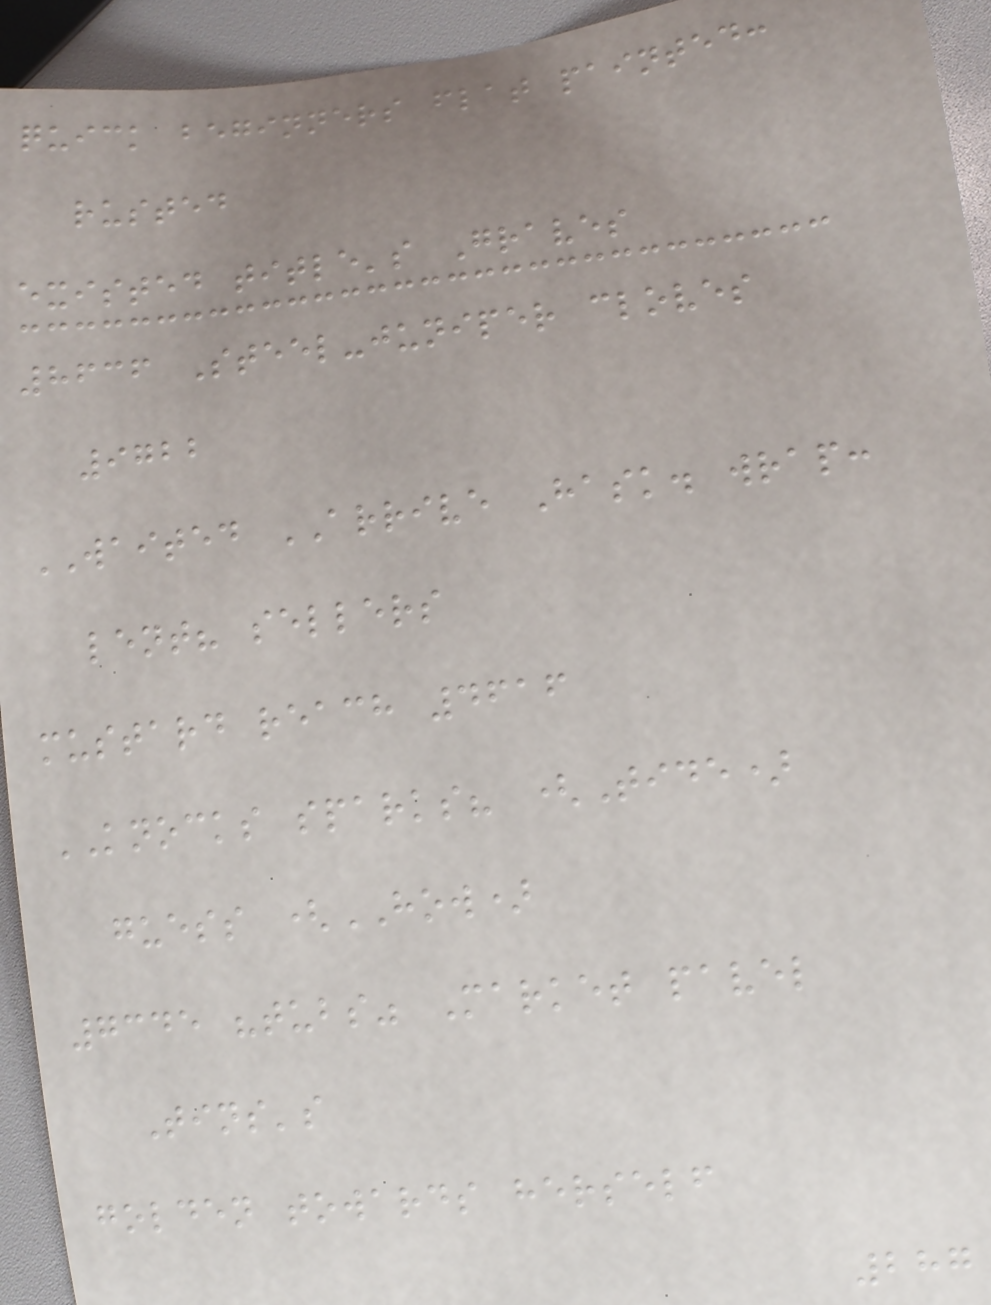quick beginners flat painted:
rusted
existed title's Graves
8636 Steel-juniper cloves
9722
WAITED ARRIVE Hask. wrap:
lent? sellers
mustard reach 4616
KNOCKS sparks? (Tide)
guess (HOW)
7345 "tubs" Market pavel
Tins's
golden towards herself
287
